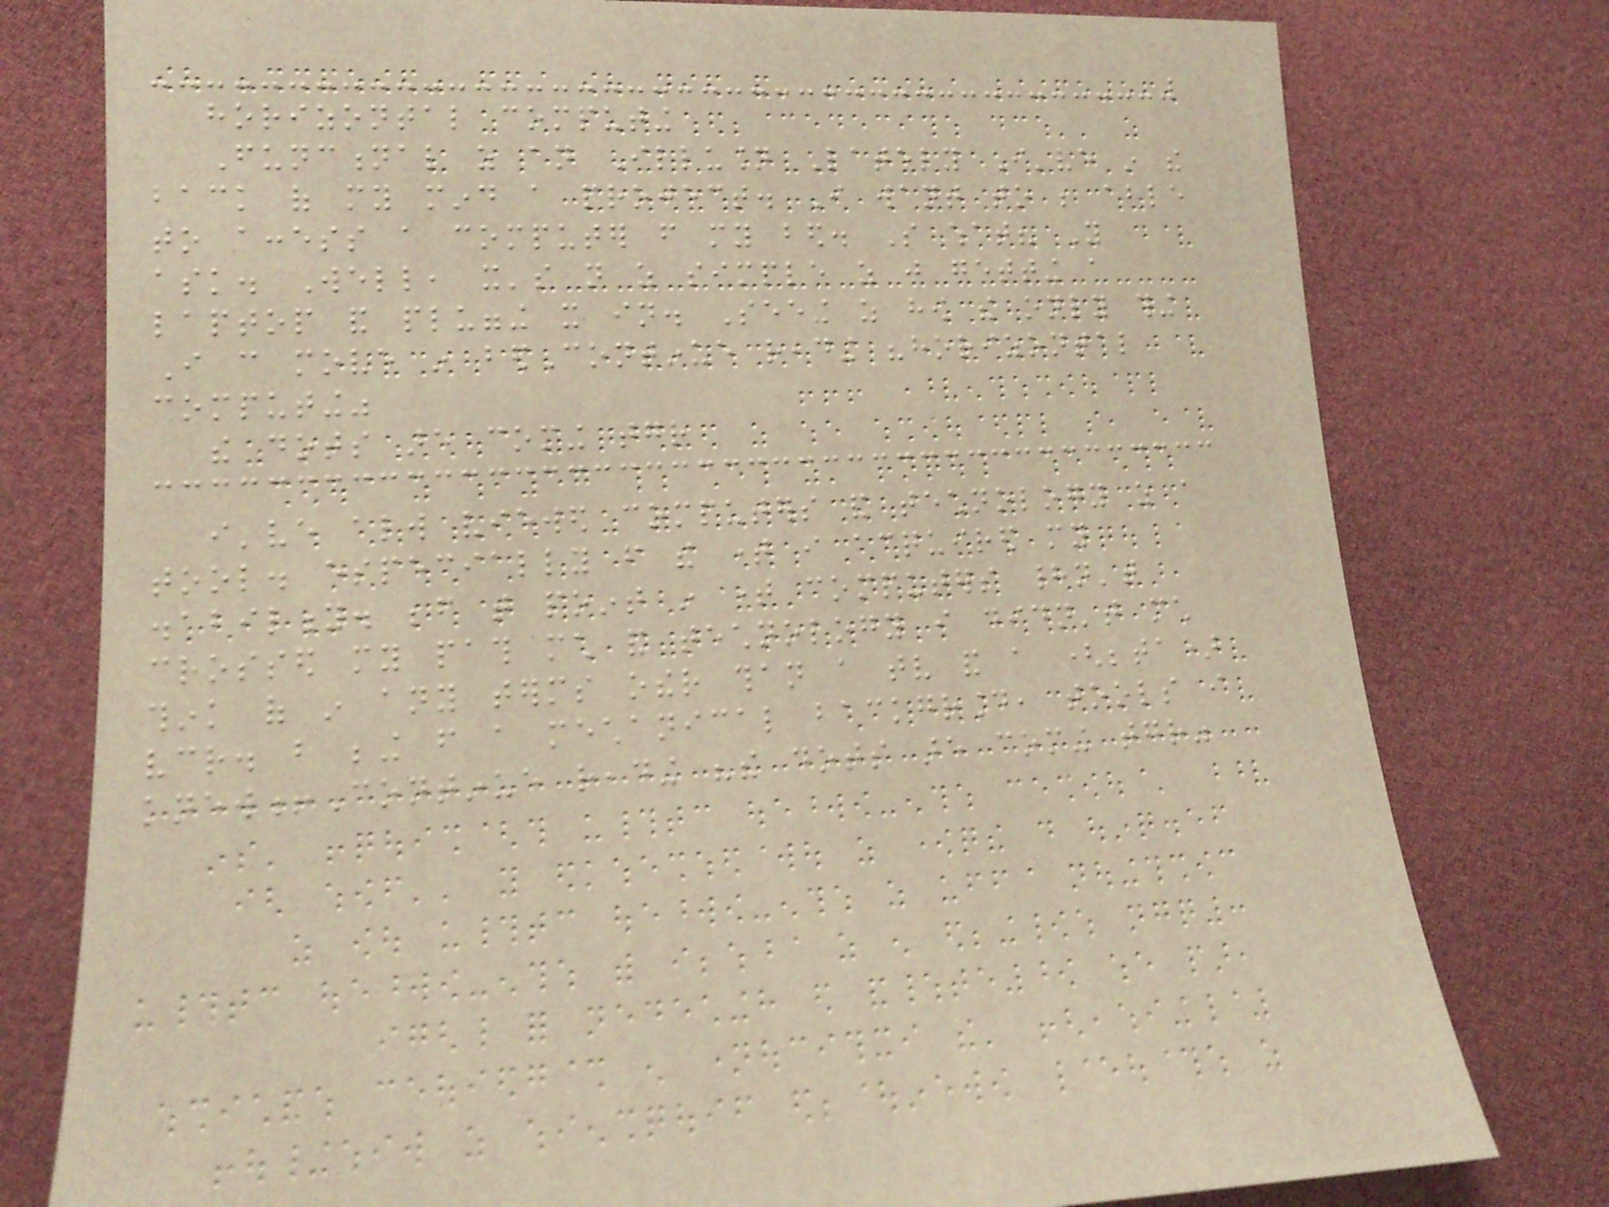horizontal computing
Functional as an Illusion Lately I've in the
back of my mind a project. I want to be able
to access a computer from my bed. So what? You
ask. Well, it's not as simple as just getting a
laptop and plugging it in. Seeing as how the only thing
I can move in bedContinue reading "horizontal
computing"
the dots are coming together
i've always viewed computers and technology as a
tool. especially from the time i acquired my
disability. before that point in time computers hadn't
crossed my path much and technology i didn't much
think of in any terms other than a tv and a (beta)
vcr. but being from a mechanical background, tools i
knew!Continue reading "the dots are coming together"
